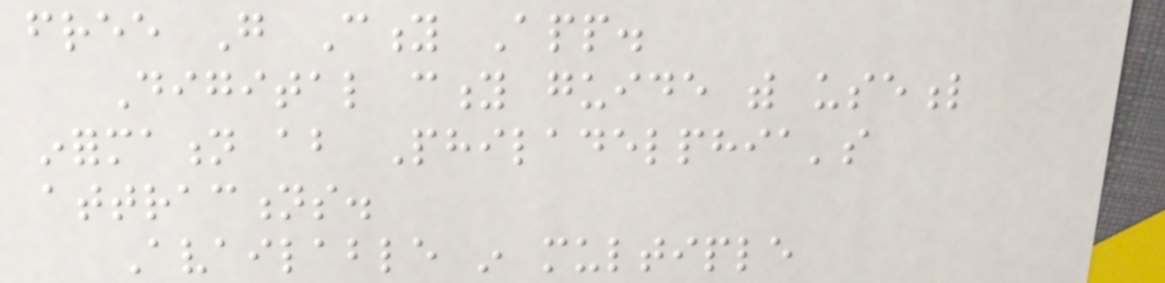free Go City App.
Digital city guide with useful
information about Philadelphia's
attractions.
Available in multiple
